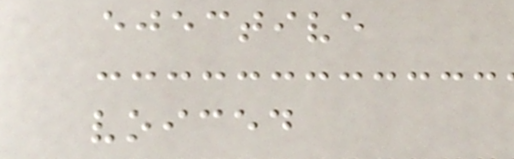ejective
voiced
